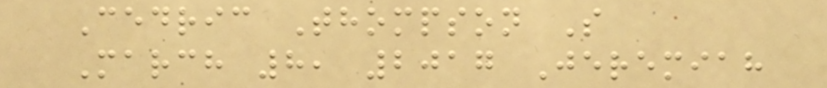Cedric Thompson S
March 8, 2017 Jeremiah
